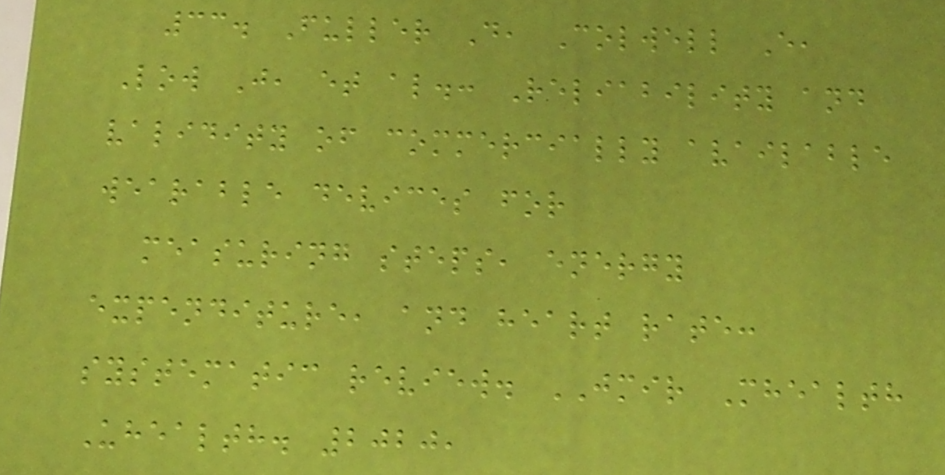33. Fuller D, Colwell E,
Low J, et al.: Reliability and
validity of commercially available
wearable devices for
measuring steps, energy
expenditure, and heart rate:
systematic review. JMIR Mhealth
Uhealth. 2020,
